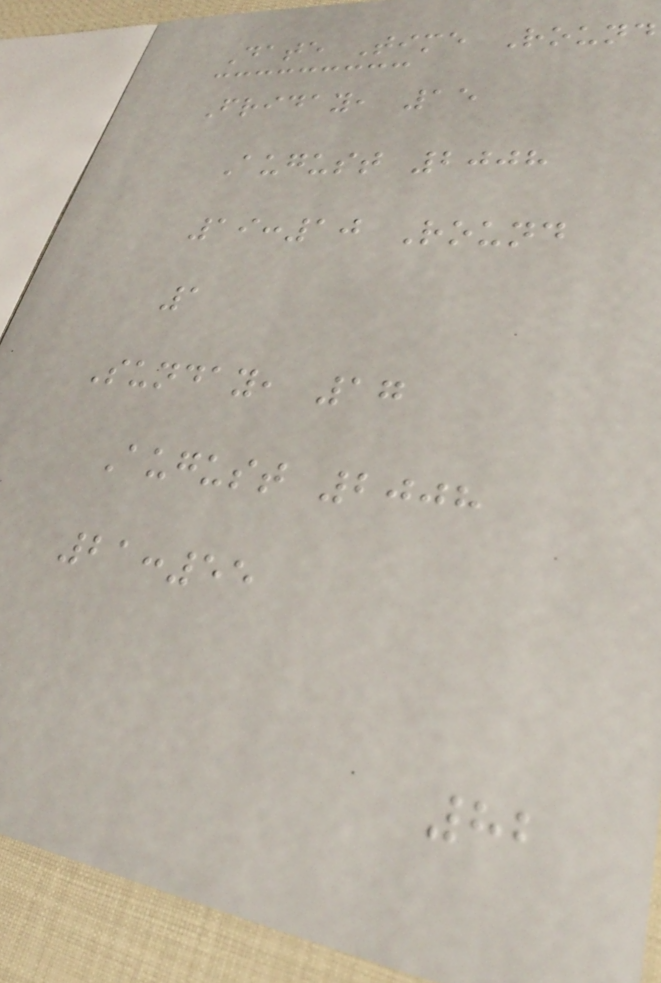Date Time Round
Friday, 15
August 2008
19:10 Round
1
Sunday, 17
August 2008
21:55
82
